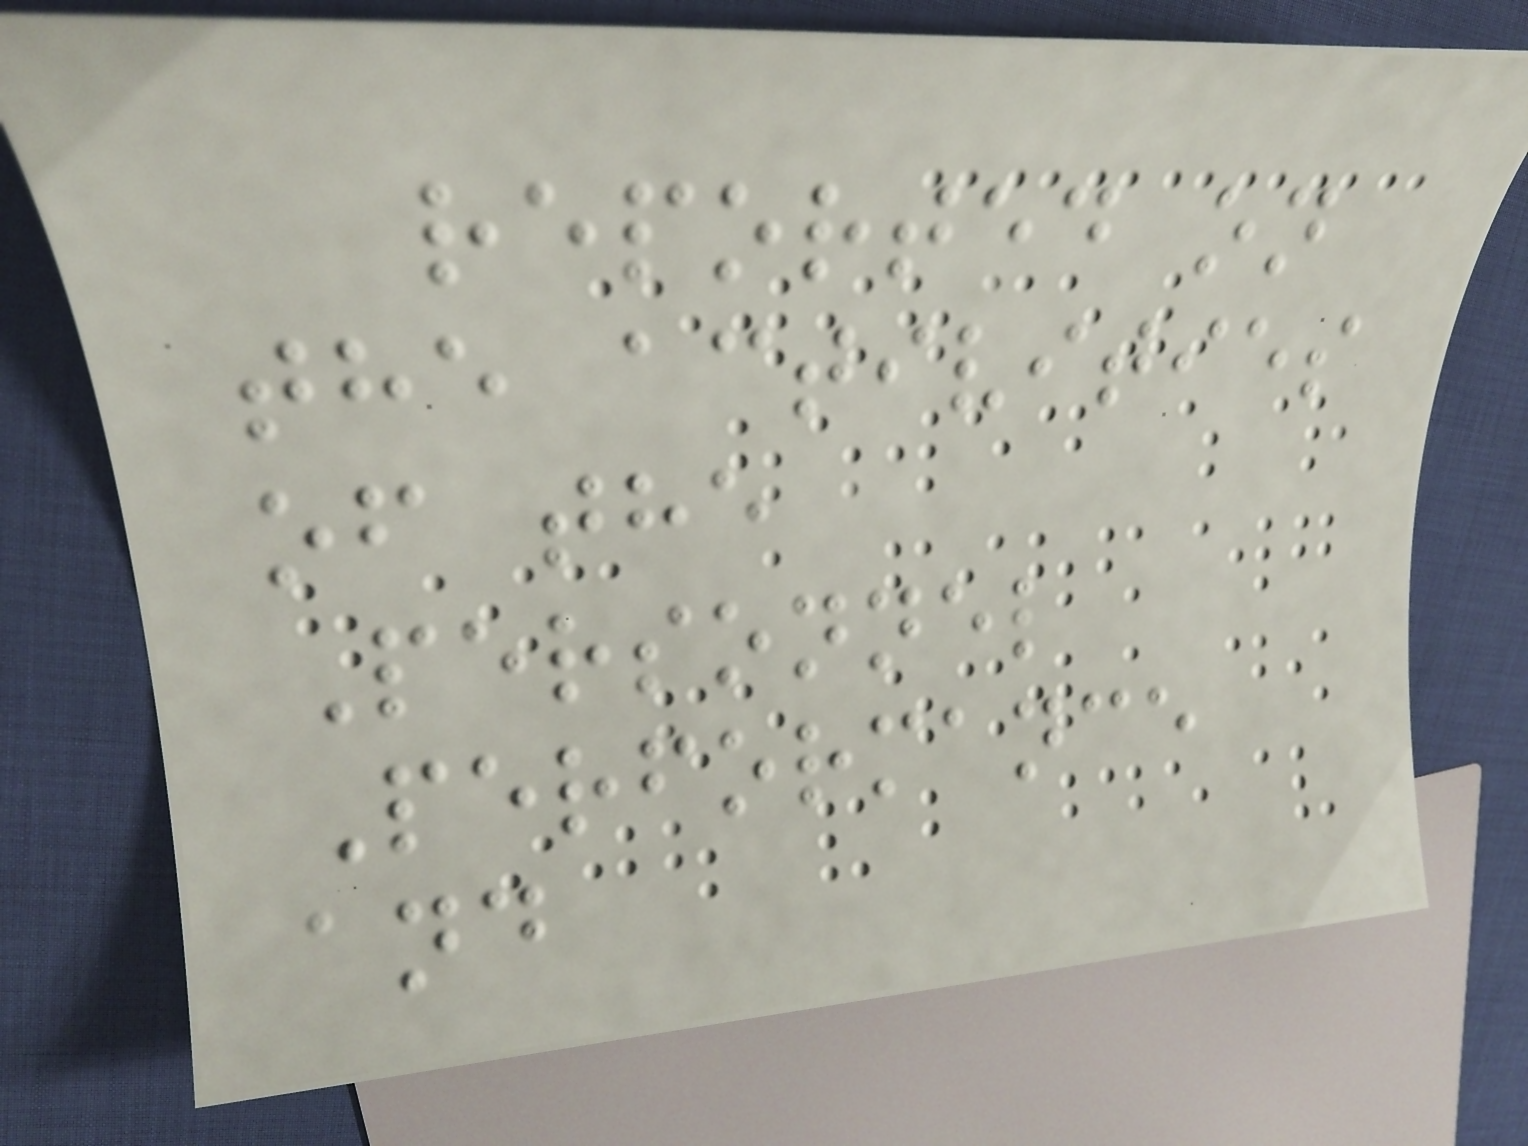reported on
the activities
of the
Personnel
Performance
and
